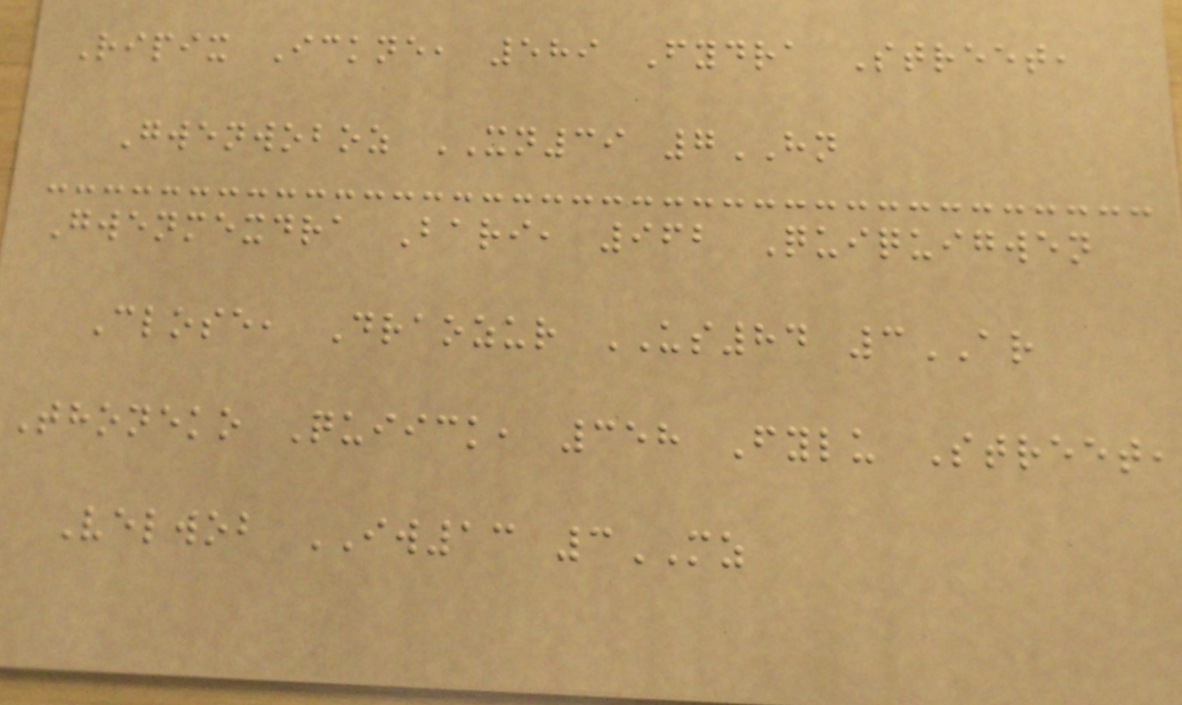Ripix Ickne, 589 Fydra Street,
Gwenwoboz XN39 7HN
Gwenmexdra Bari, 962 Quiquigwen
Close, Draozur US84 3AR
Thoneko Quiick, 358 Fylu Street,
Velwob IW13 3MZ
